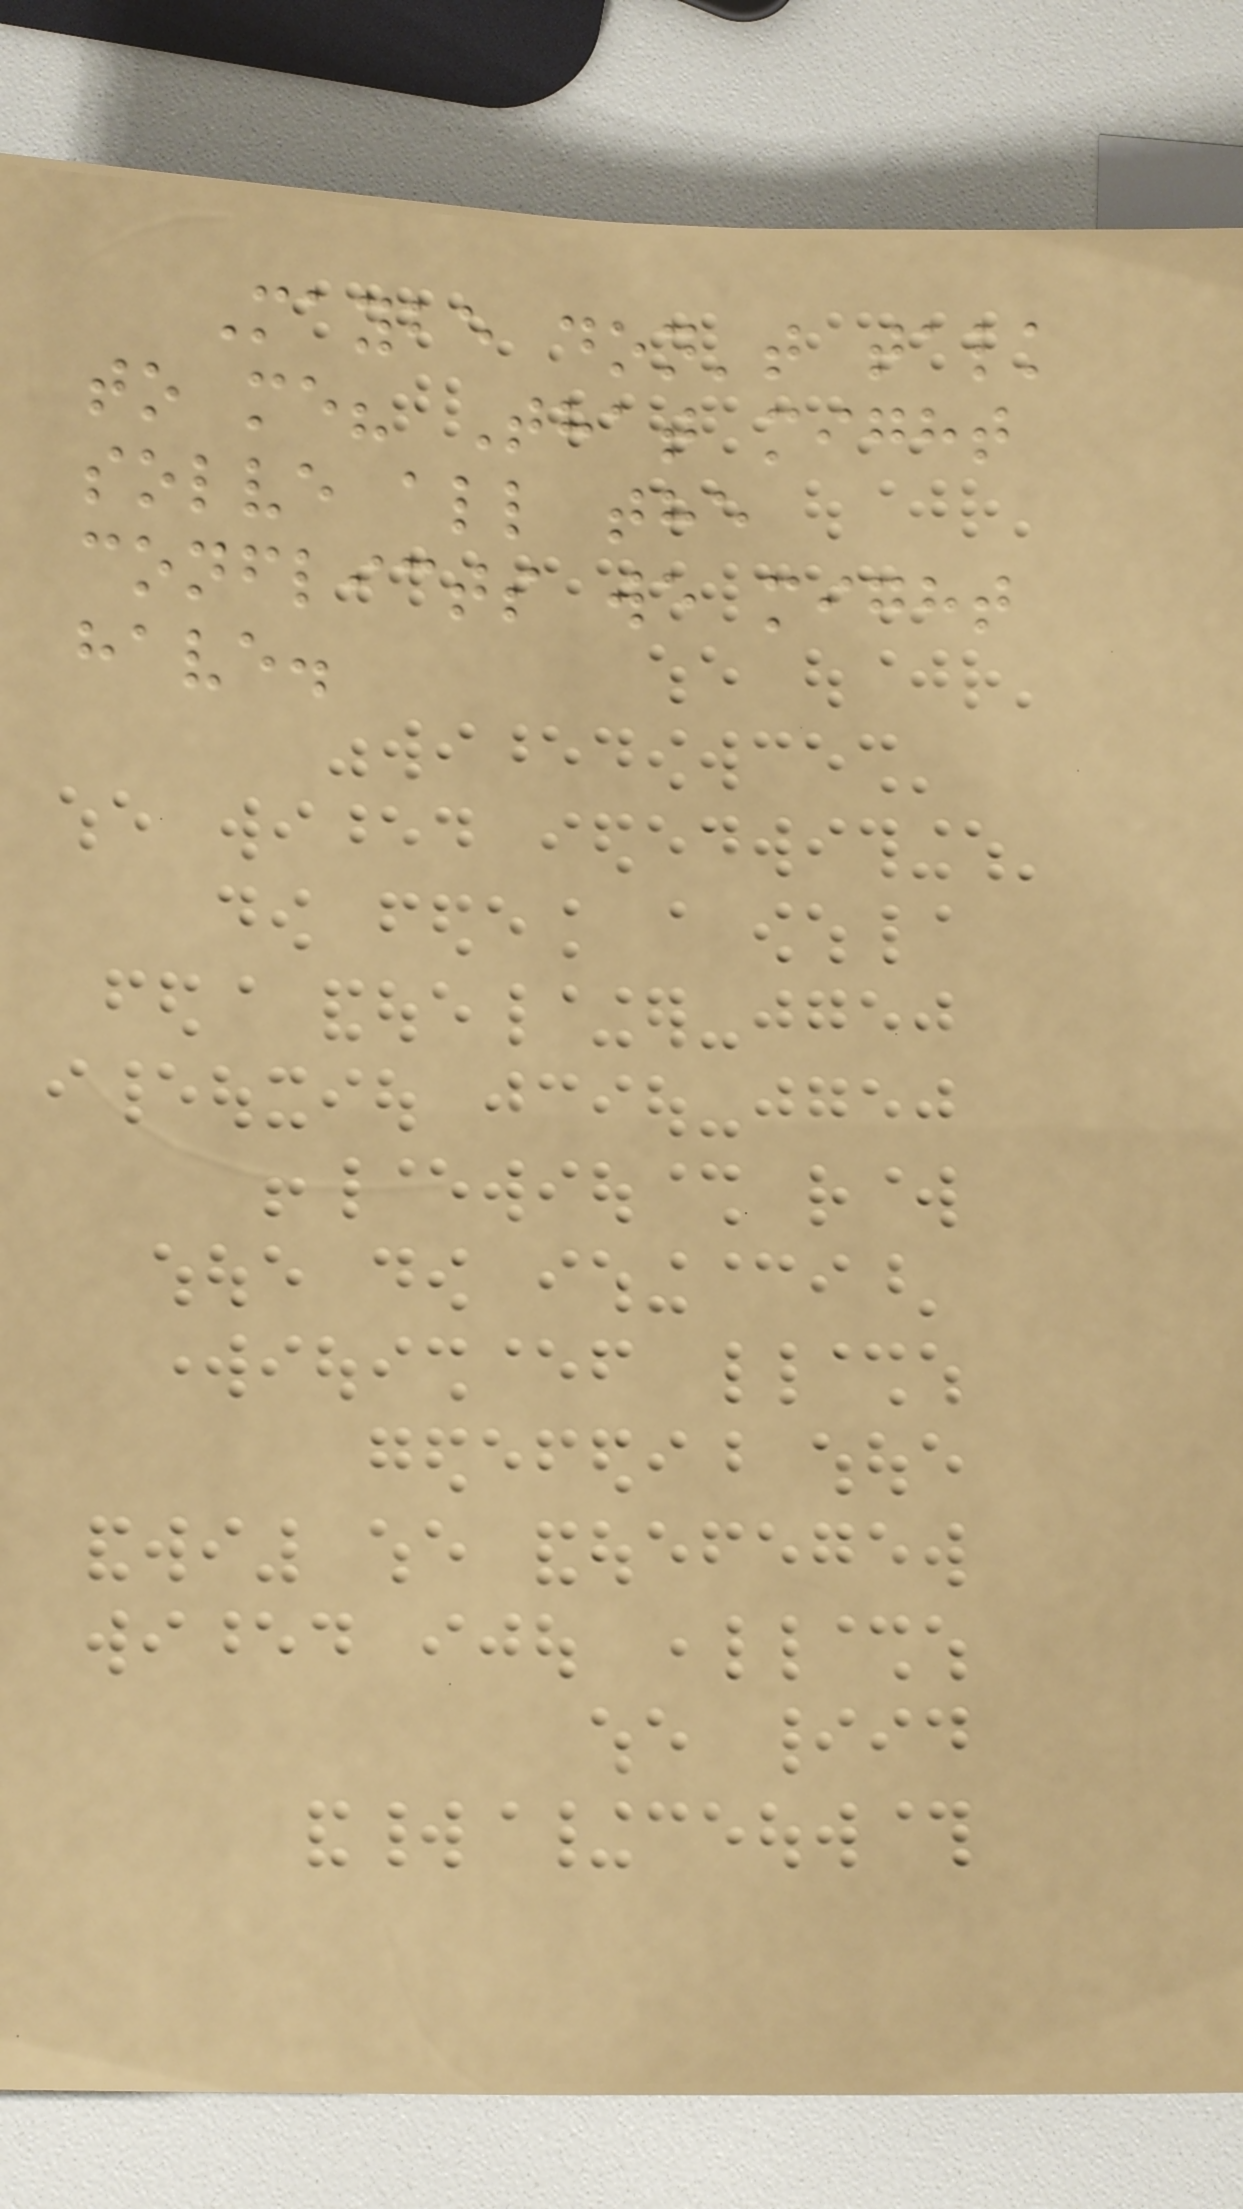Maybe don't talk
to me? That might
solve all the
conflicts we might
have.
